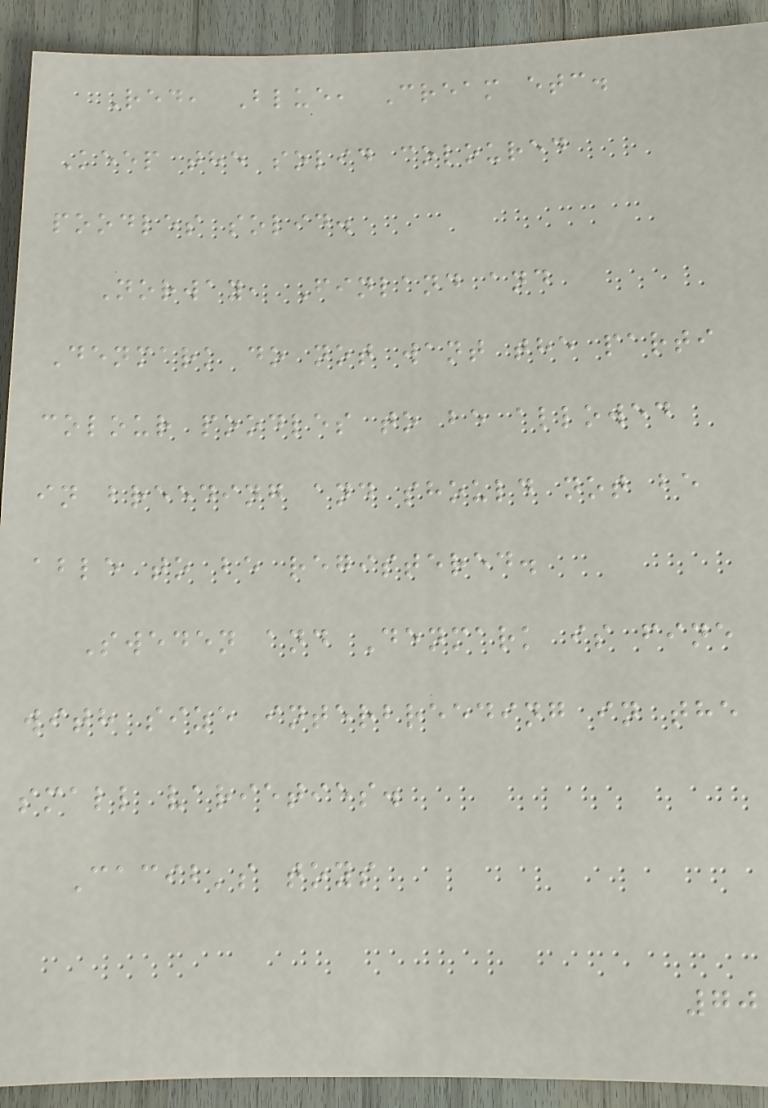Red, Blue, Cream etc.
Keep the solid coloured
poodles solid.
Norway, Finland and
Denmark do not want the parti
colour poodles to be allowed
in breeding and should not be
able to be registered.
Sweden and Denmark is fine
with size interbreeding in the
small varieties.
Cacib's toys
70
